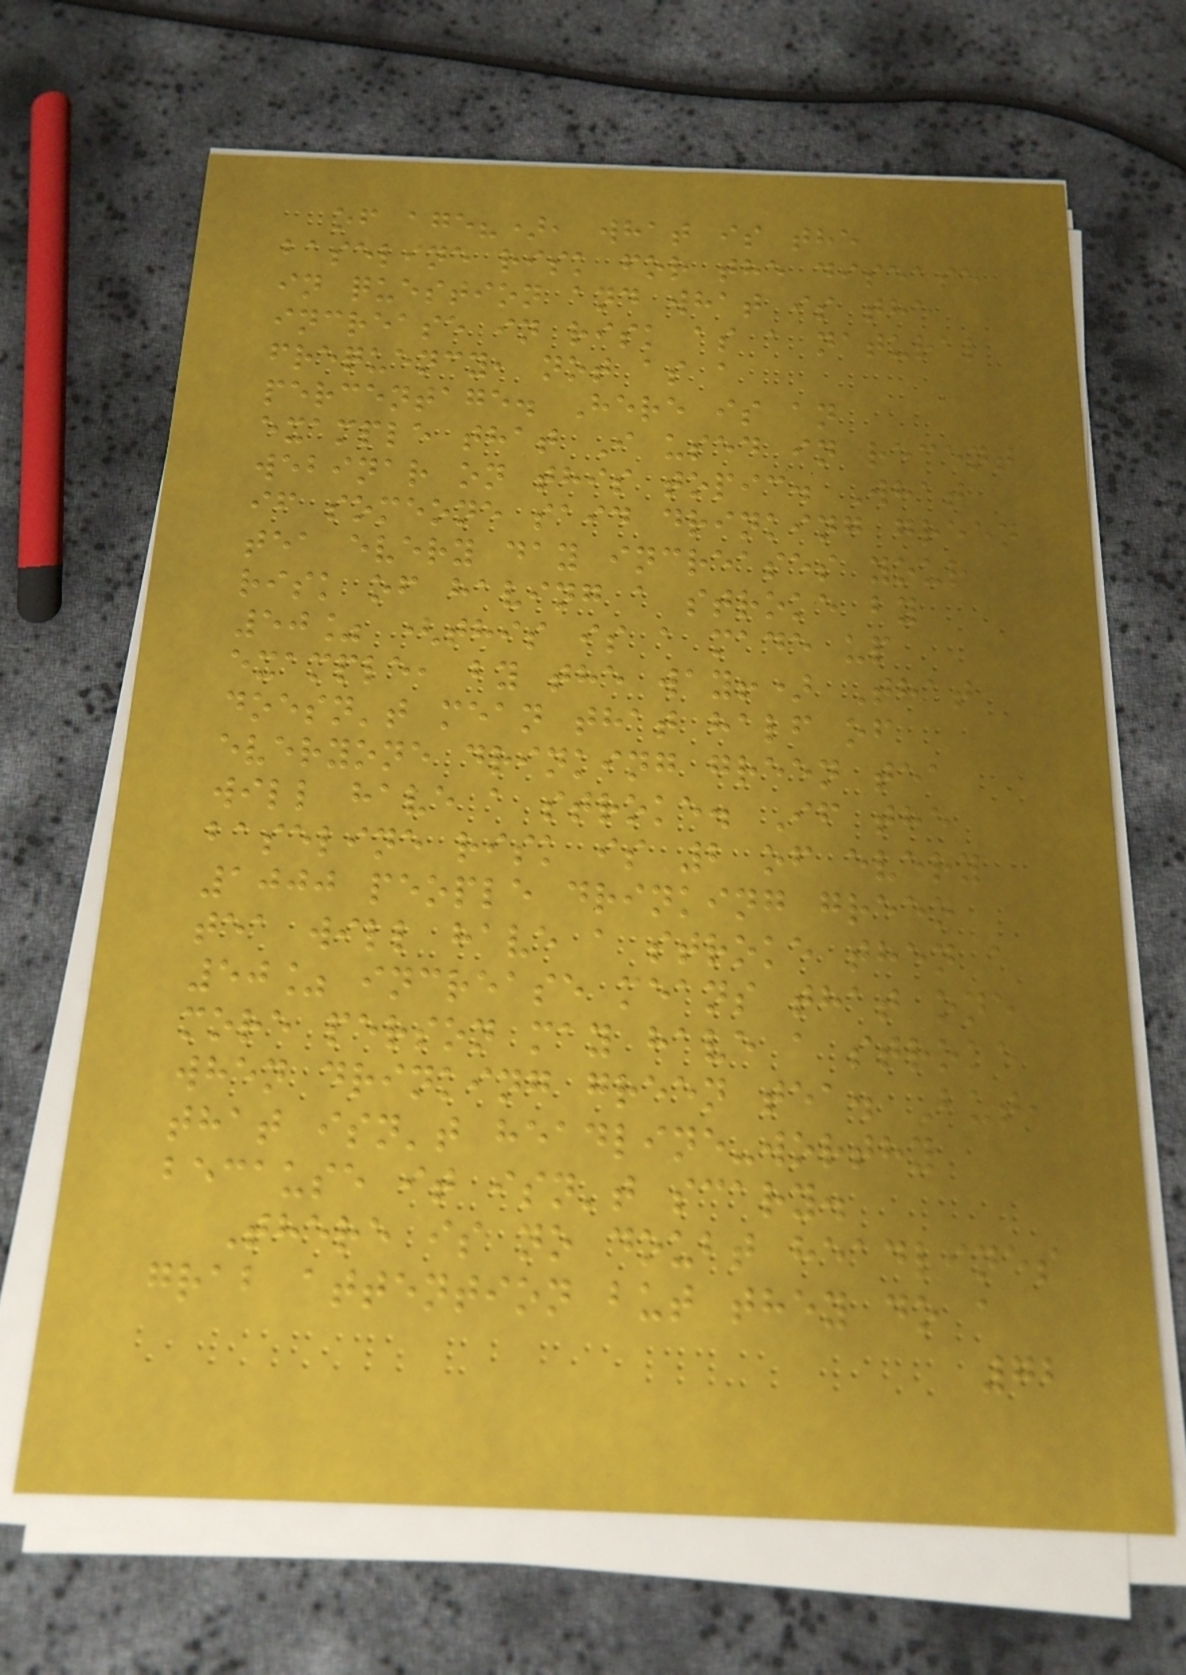of age?), what is the
baseline risk for the disease
in question and what is the
increase in risk as a natural
frequency, not as a
percentage. Here is an
example that I used in recent
webinar on this topic. What
if someone said drinking green
tea every day increases your
risk of having a stroke by
50% (this is a made up
example, by the way!) That
doesn't mean that half of
everyone drinking green tea
will have a stroke. If the
baseline risk is 2 of every
1000 people drinking green
tea will have a stroke then a
50% increase means that one
more person may have a stroke
when drinking green tea. But,
that isn't headline-worthy
because it isn't scary.
There is no doubt headlines
grab attention but they do a
72
